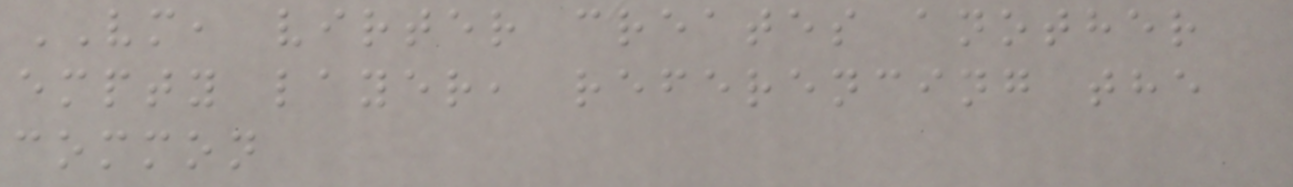VM, virter creates another
empty layer, referencing the
common
